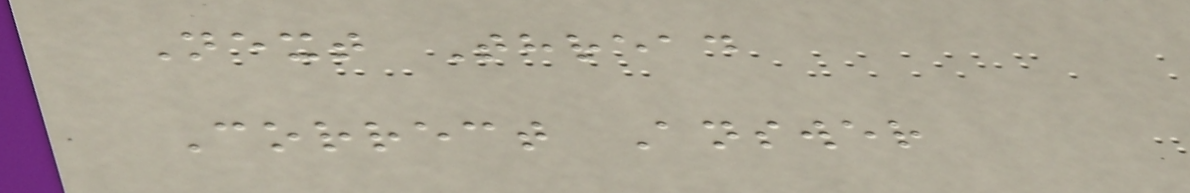Next Thread
Correct Answer
